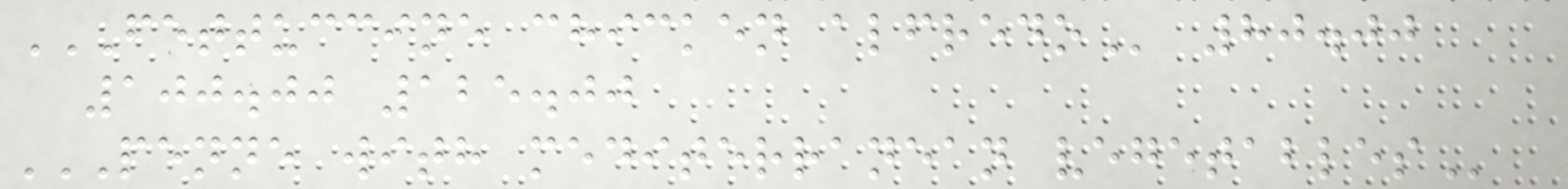FETTUCCINE CHICKEN ALFREDO 80.00
100.00 125.00
PENNE WITH MEDITERRANEAN VEGETABLES
